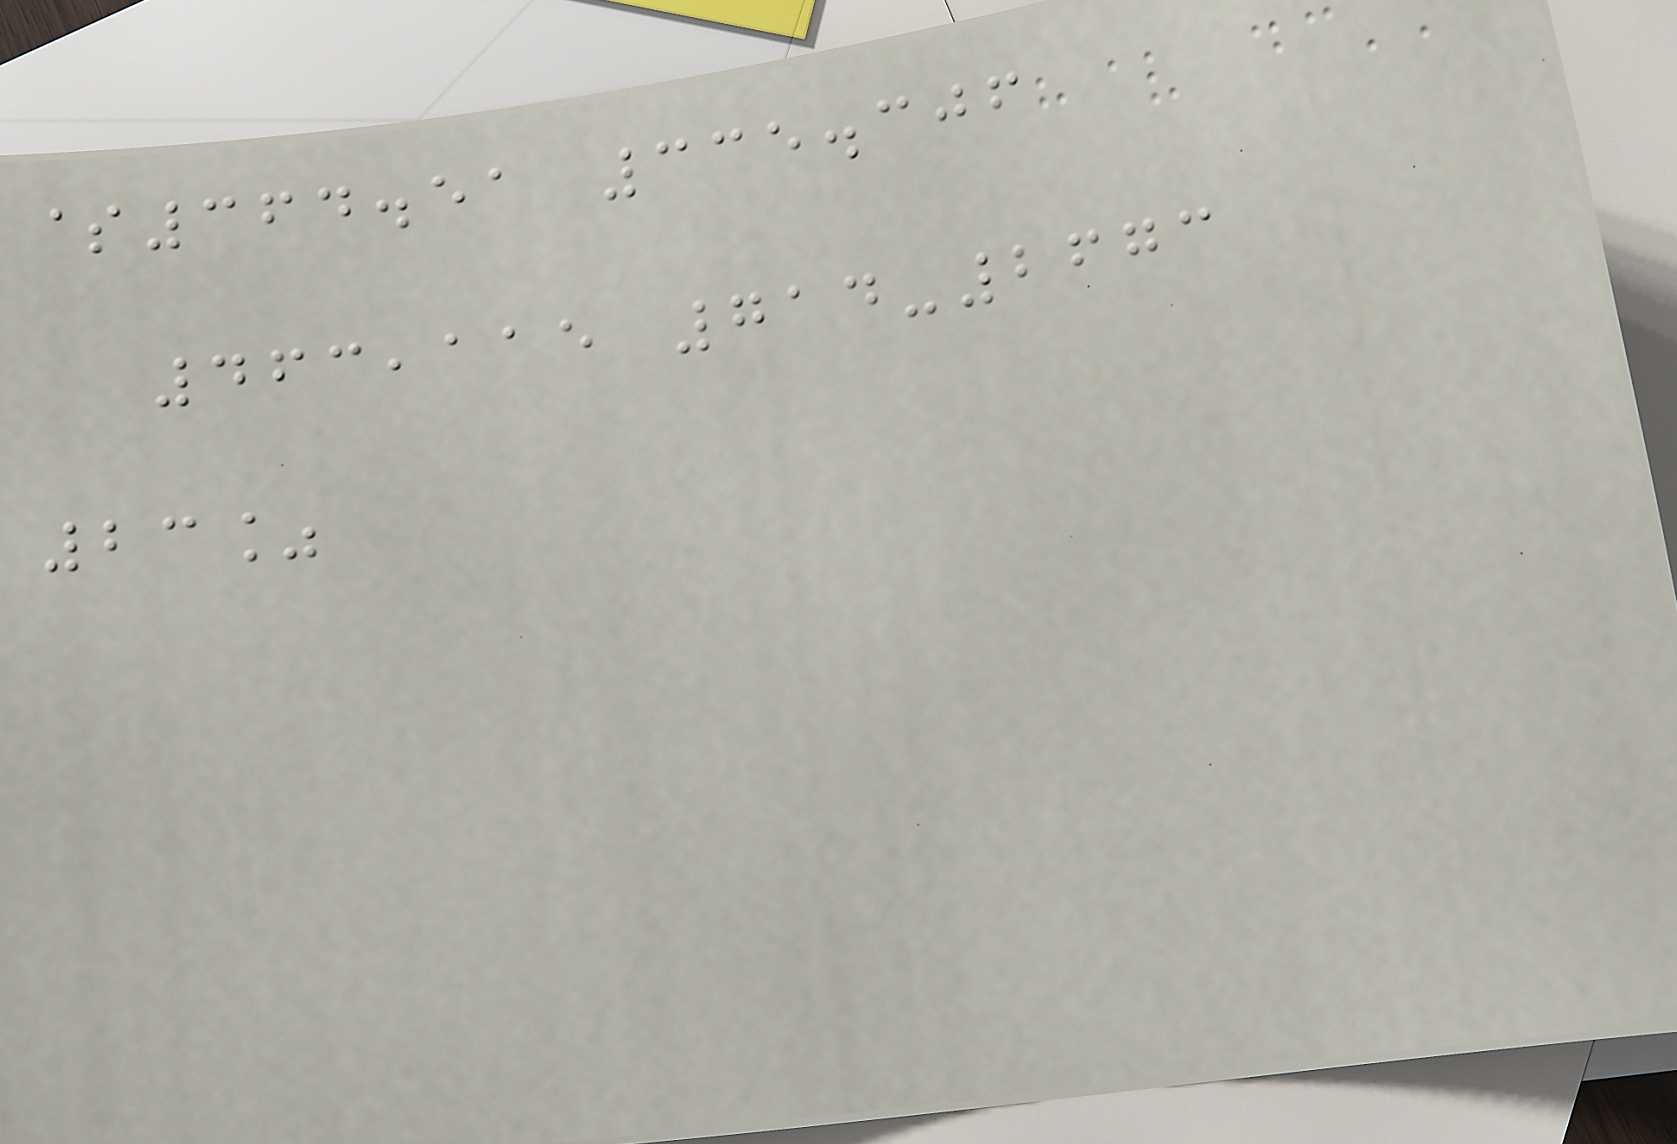$364.51 335.306
463,115 714-2673
23%
